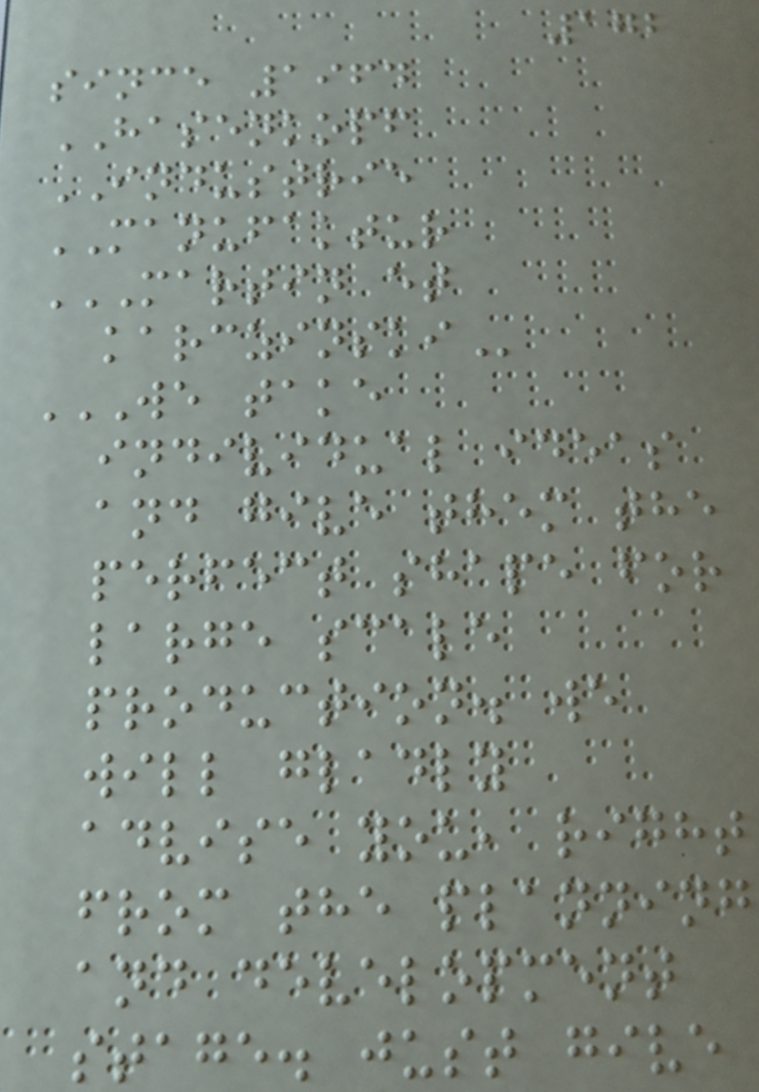172
since 1964
HASENKOPF
INDUSTRIE
MANUFAKTUR
MARTIN ET
KARCZINSKI
WE TAKE
INDIVIDUAL IDEAS
AND GIVE THEM THE
PERFECT SHAPE FOR
LARGE SCALE
PRODUCTION. WE
WILL GLADLY
ADVISE YOU, RIGHT
FROM THE PLANNING
AND DEVELOPMENT
STAGE. JUST GIVE
